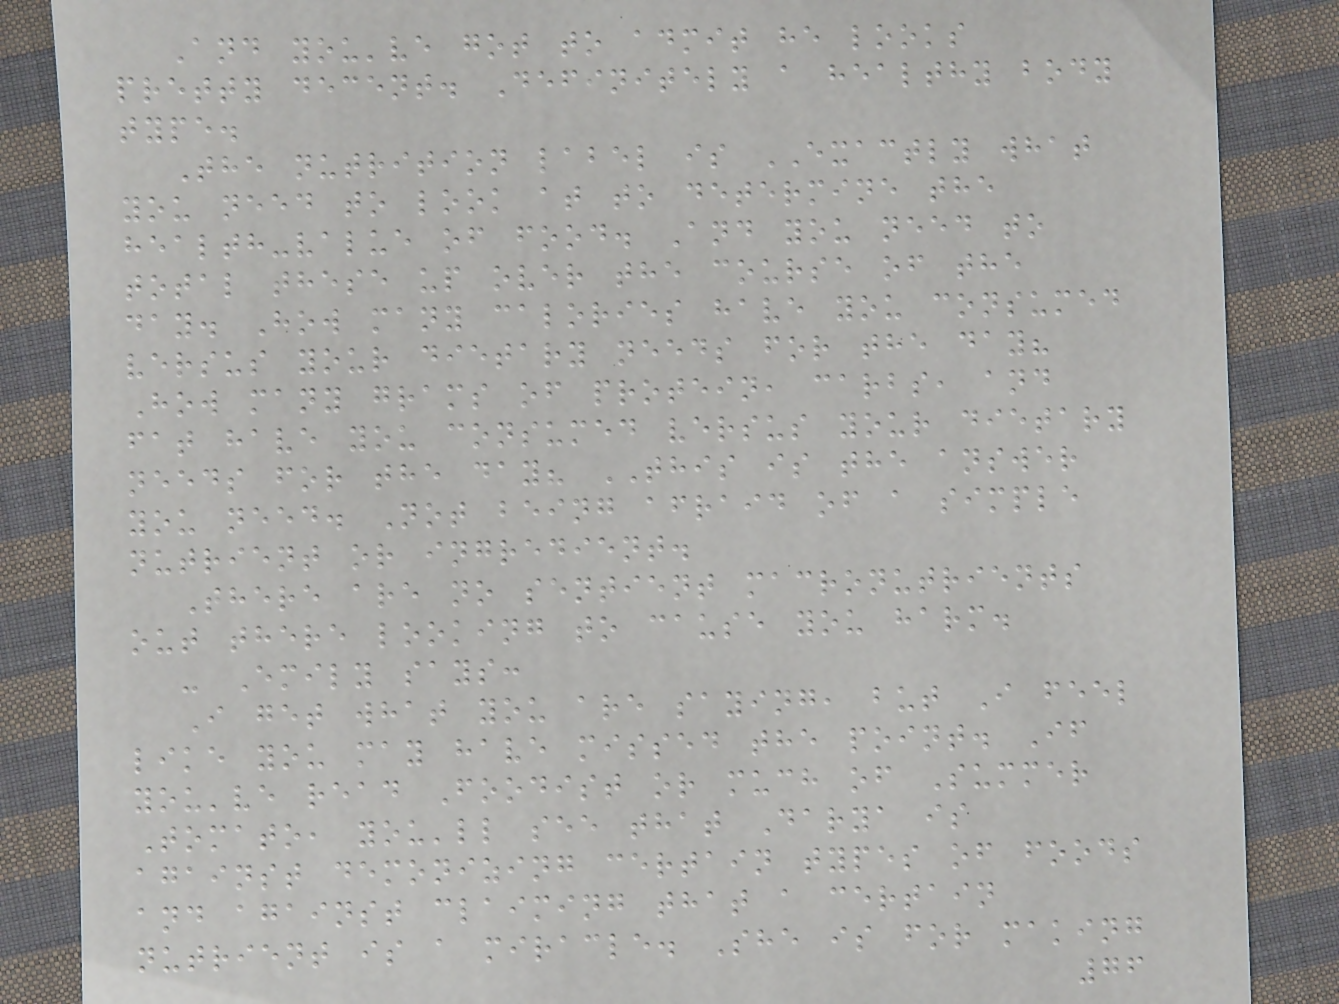And you've got to admit he looks
pretty decent. Definitely a healthy body
type.
The nutrition label is EXACTLY what
you need to look at to determine the
health-value of food. And you need to
total these up over the course of the
day. How many calories have you consumed
versus your dietary needs for the day?
How many grams of protein, carbs, and
fat have you consumed versus your dietary
needs for the day? THIS is the answer
you need. Not being afraid of a simple
nutrient or ingredient.
There are no sentient macronutrients
out there looking to cause you harm.
- Emily says:
I get what you are saying, but I feel
like you may have missed the point. If
you've read Foodist or much of Summer
Tomato, you'll see that Darya is
against demonizing certain types of foods
and against claiming that a certain
nutrient is a miracle. She is for making
76
